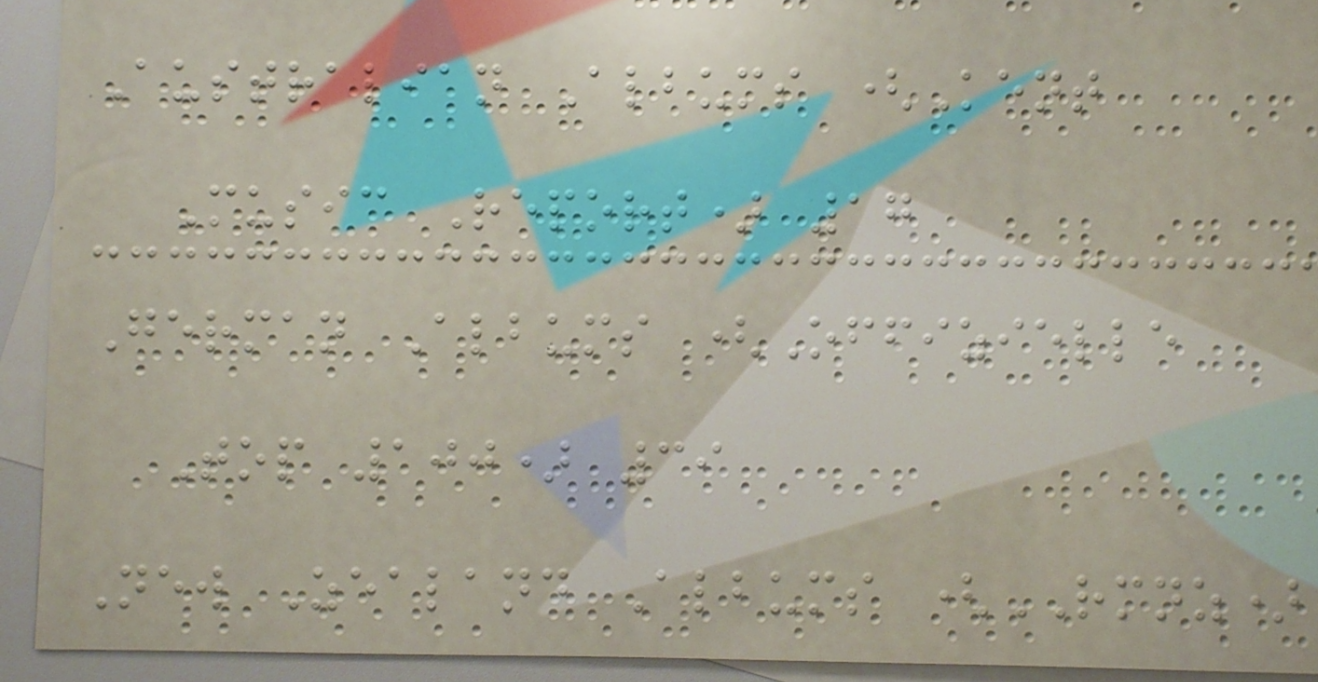Australian Albums (Kent
Music Report) 17
German Albums (Offizielle
Top 100) 39
New Zealand Albums (RMNZ)
